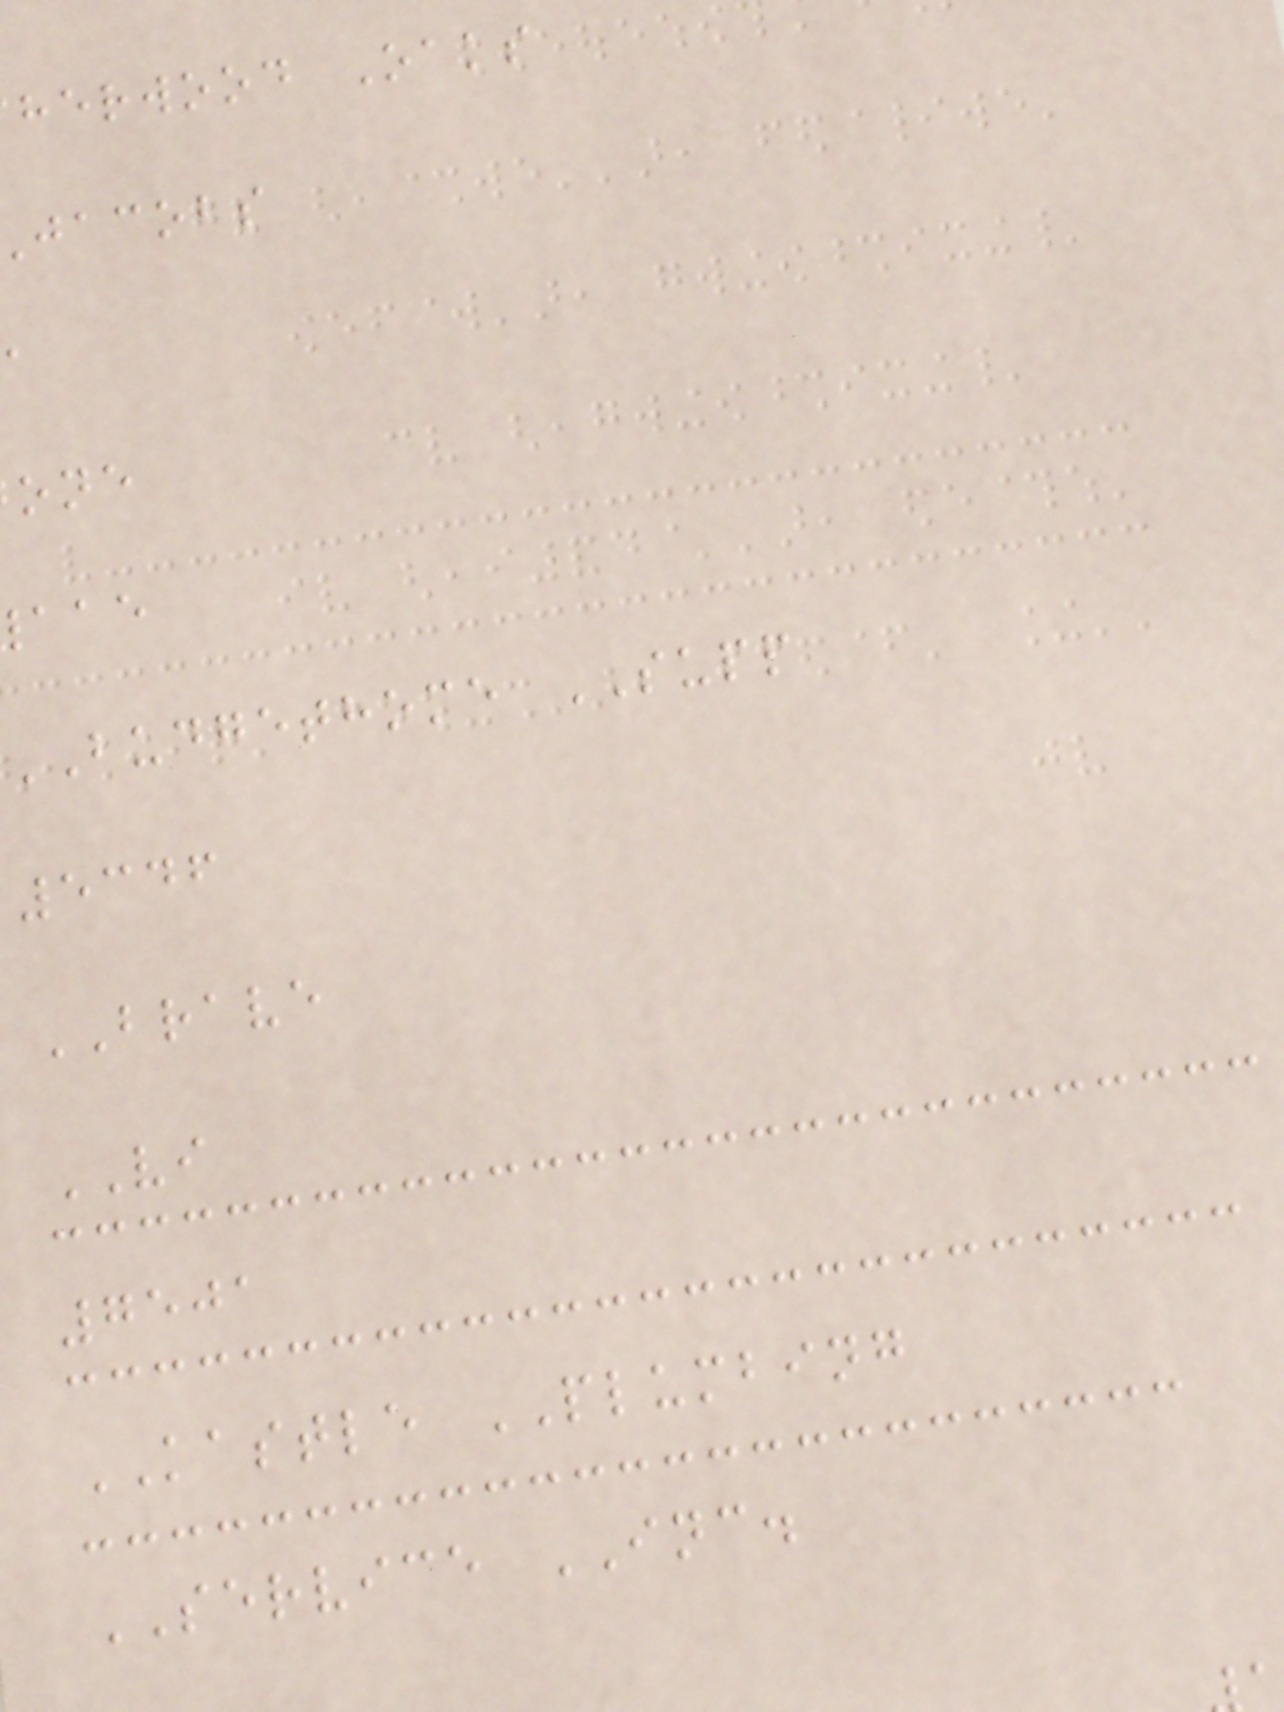herwood Oaks
jacobs
BUDGETHOME SUPP
5346
BRAVE
VI
7501
KASTLE PLUMBING
SERVICE INC.
